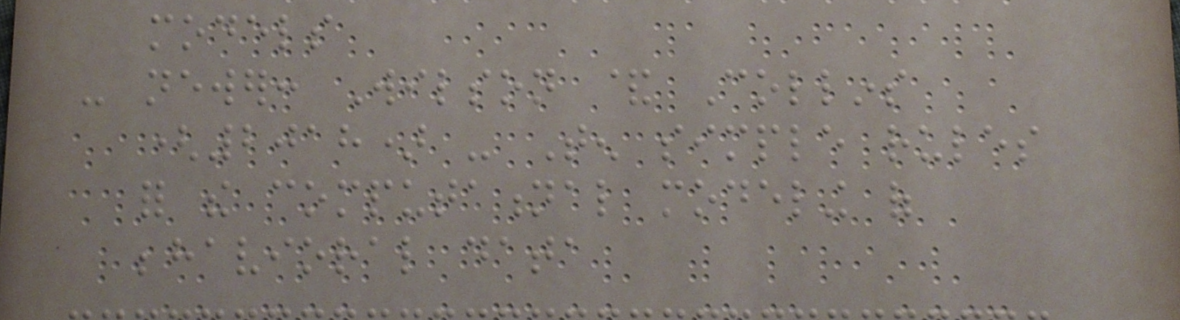models
- newer: Wilson & Collins
(2018) - Ten simple rules
for the computational modeling of
behavioral data
